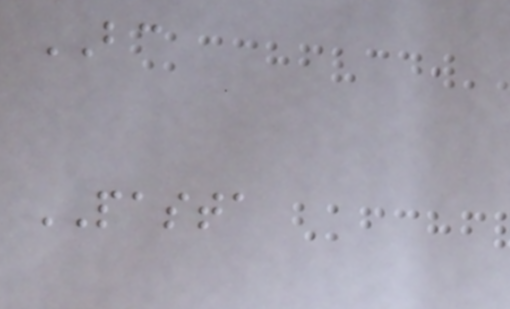BC
PASTA
